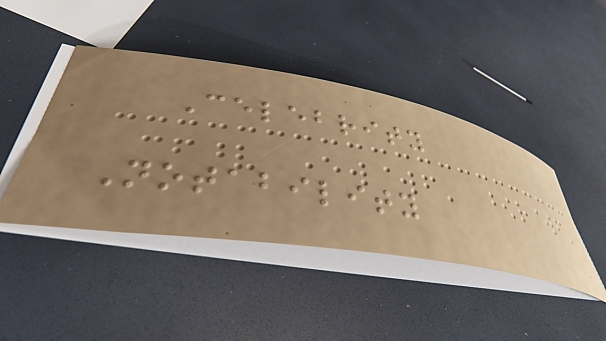Celebrity
Notability
